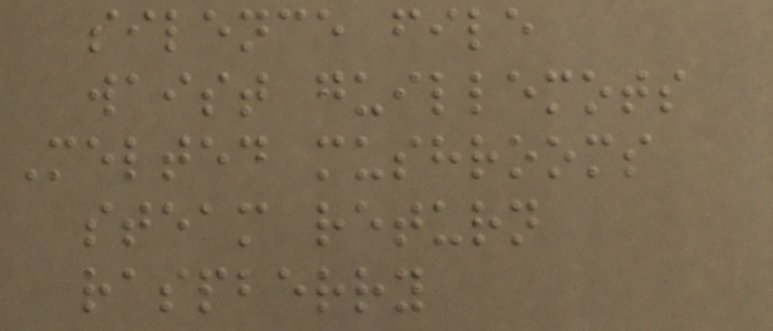silence file
waist guillemots
Melted mushrooms
steam return
raspberry
